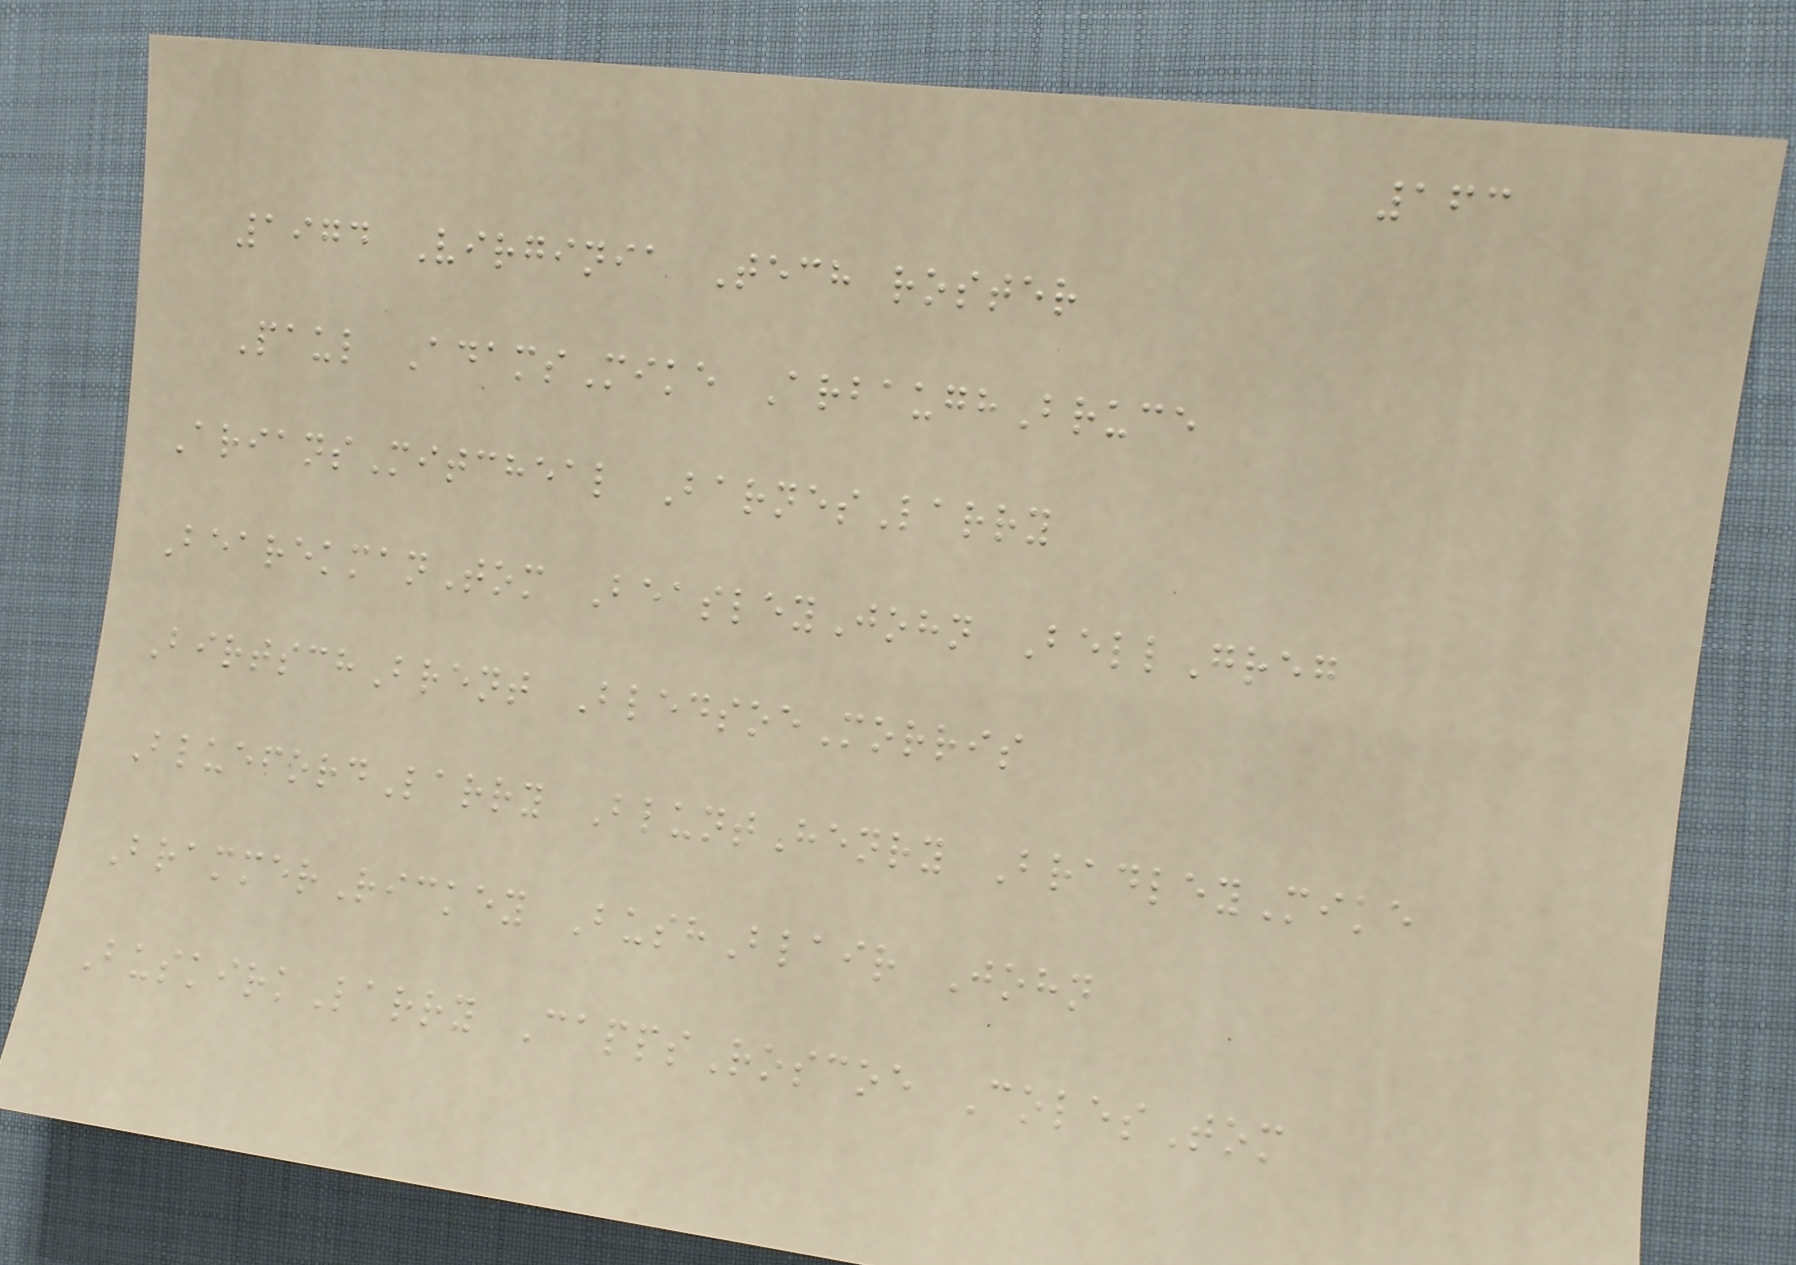163
1974 Virginia Tech roster
Paul AdamsMike ArbaughBruce
AriansMitcheal BarnesLarry
BearekmanTom BeasleyJohn BellGreg
BirtschBrent BledsoeMorris
BluefordLarry BluntHenry BradleyMike
BrammerRickey BushBlair John
BuskirkLarry CappsRoscoe ColesTom
